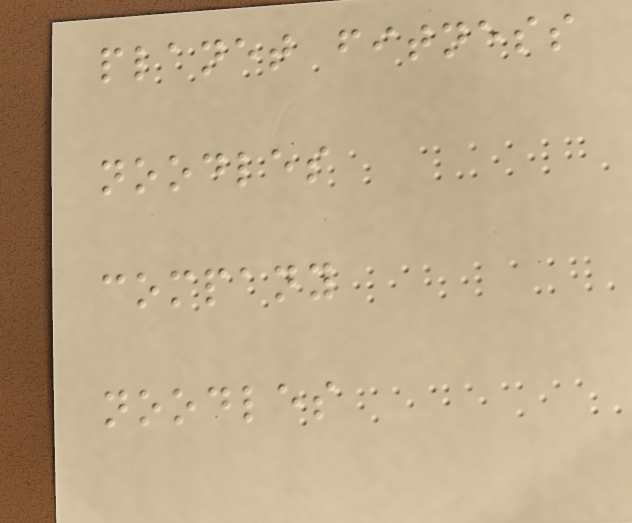planet fitness
noodles
company
noodles
